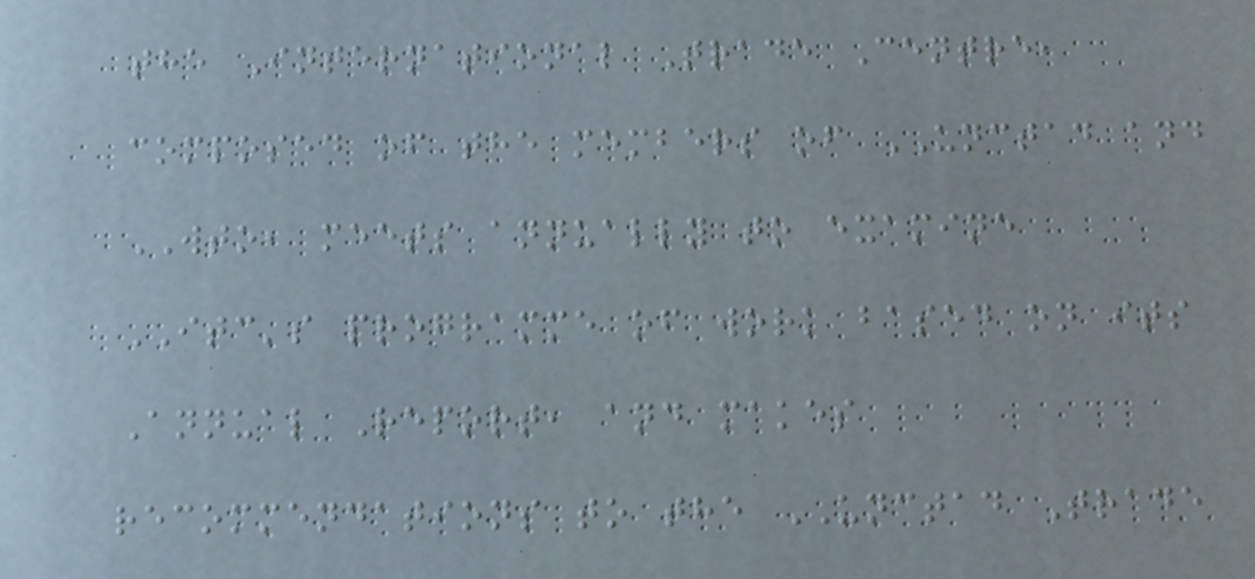the International Trade Centre,
composed of the members of UNCTAD and
WTO, meets annually to examine
ITC's programme of work based on its
Annual Report, and makes
recommendations to the UNCTAD Trade
